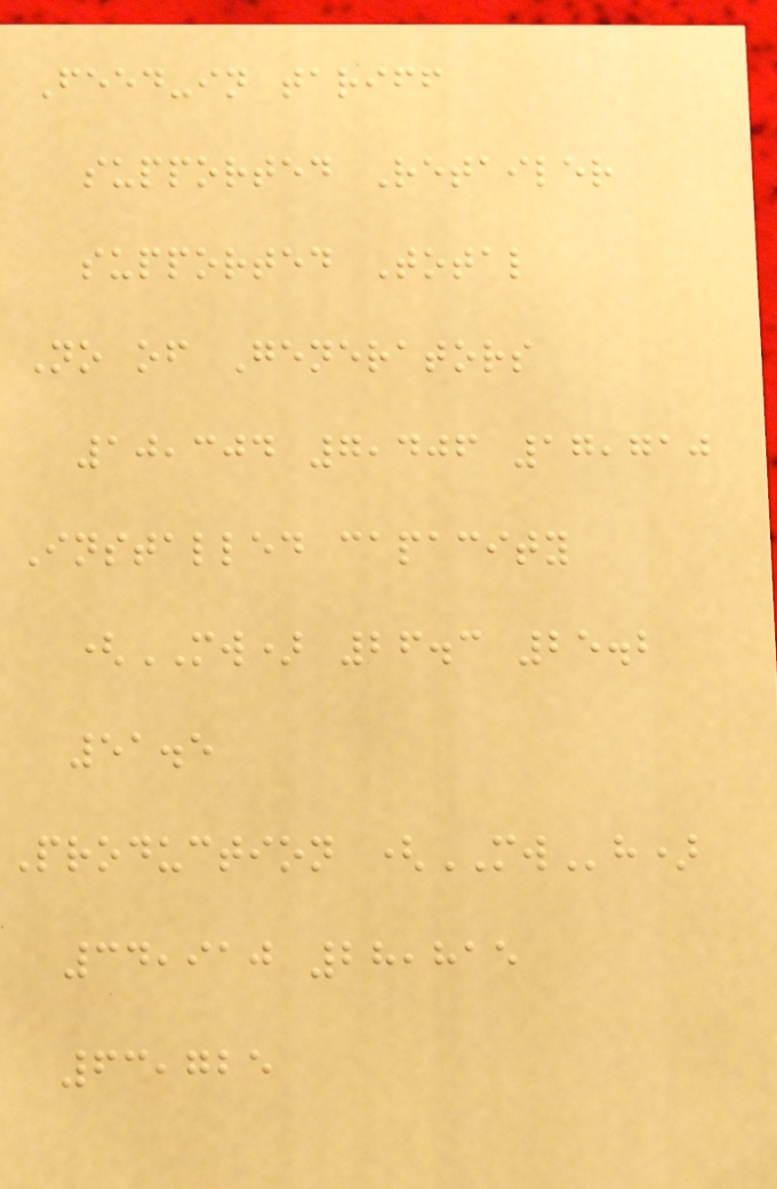Feed-in tariff
supported Retailer
supported Total
No of Generators
10,304 7,406 17,710
Installed capacity
(MW) 26.3 25.2
51.5
Production (MWh)
34,910 28,815
63,725
